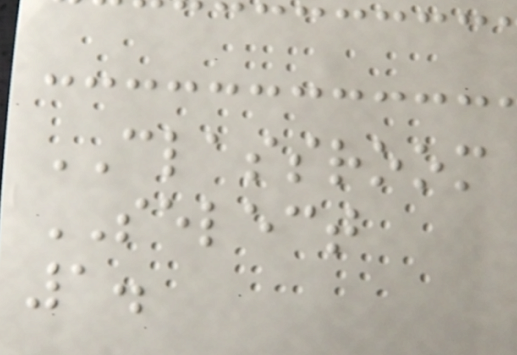CLASSROOM
SELECT
1.
